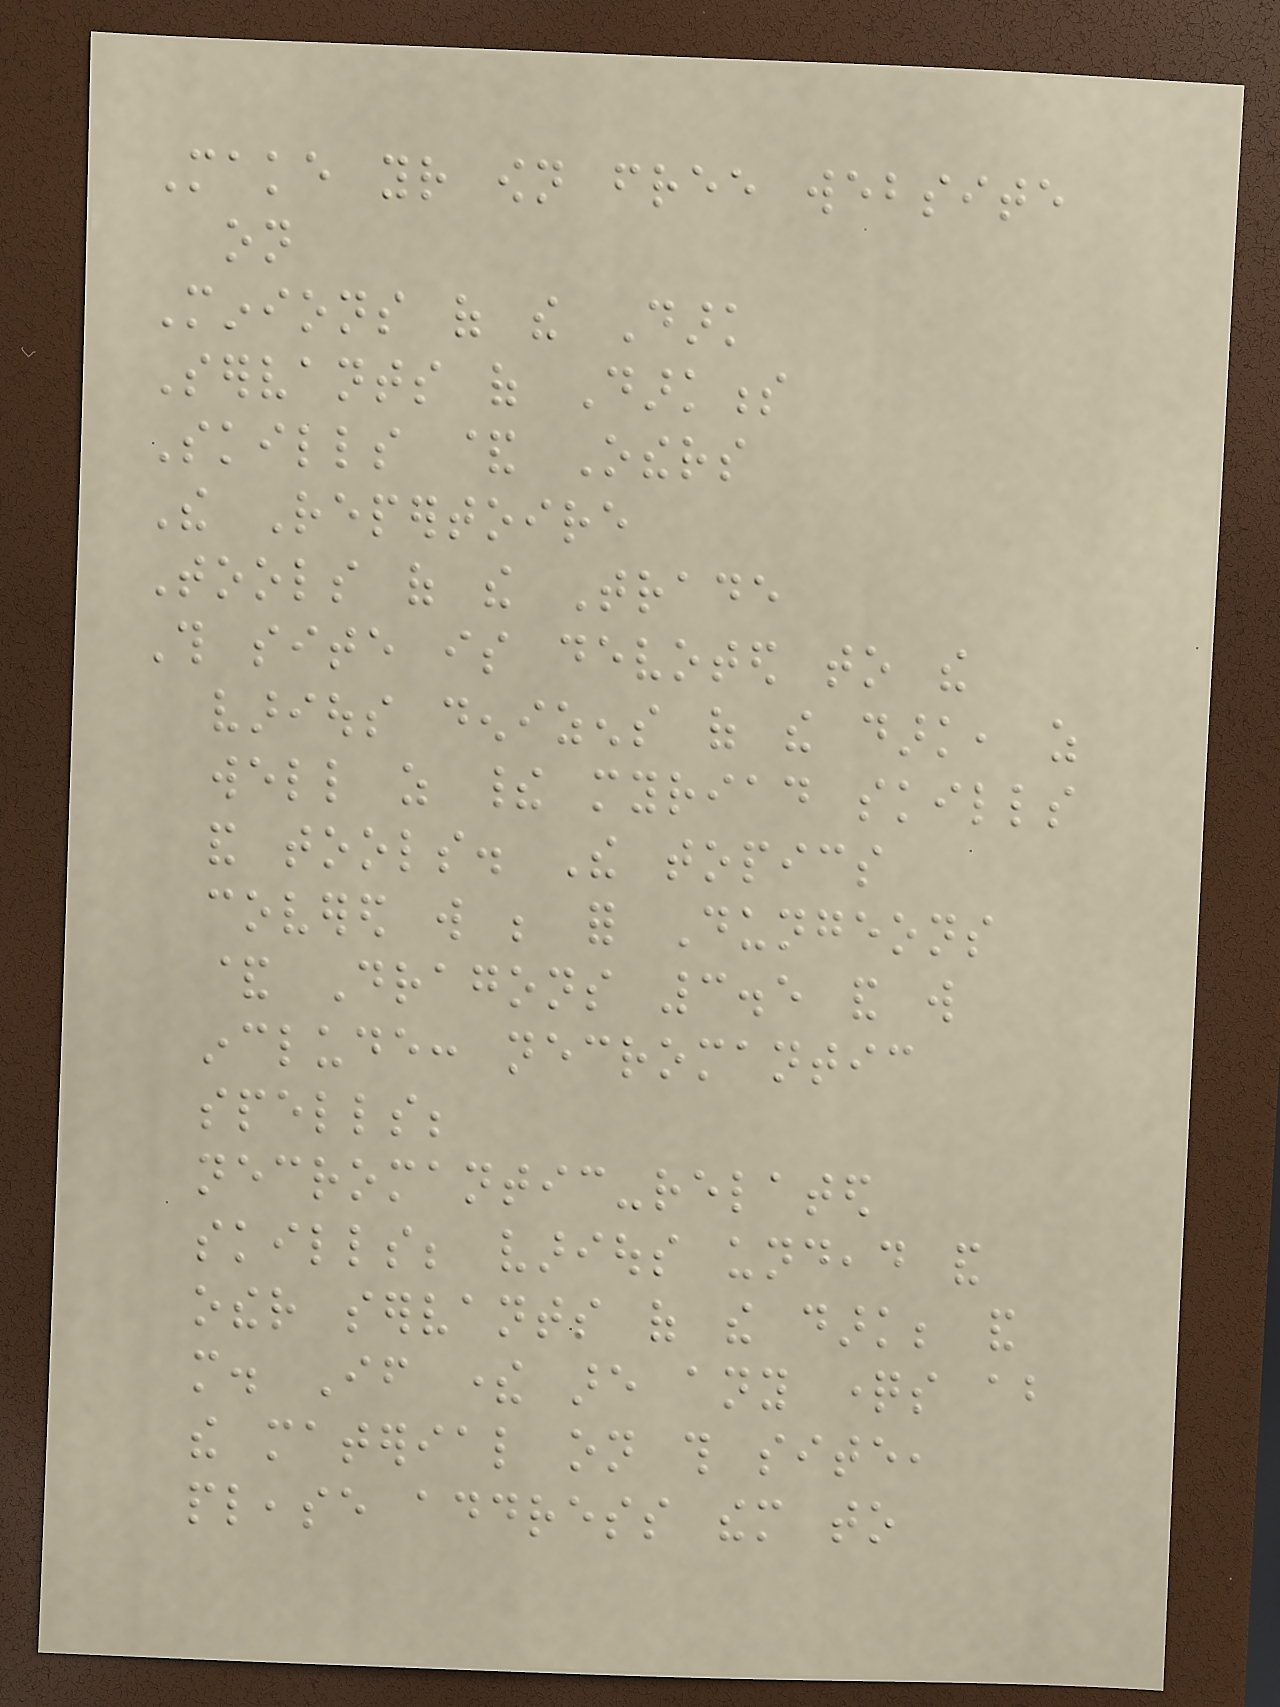Make your own free website
on
Minions of the Dark
Servants of Darkness
Skills & Others
The Repertoire
Tools of the Trade
This site is devoted to the
various denizens of the dark, as
well as their myriad skills
and tools. The topics
covered will be for Dungeons
& Dragons 3.5 and will
include: necromantic
spells;
necromantic-related
skills; various undead and
other servants of the dark; and
more. If there are any questions about
the material on this site,
please address them to
